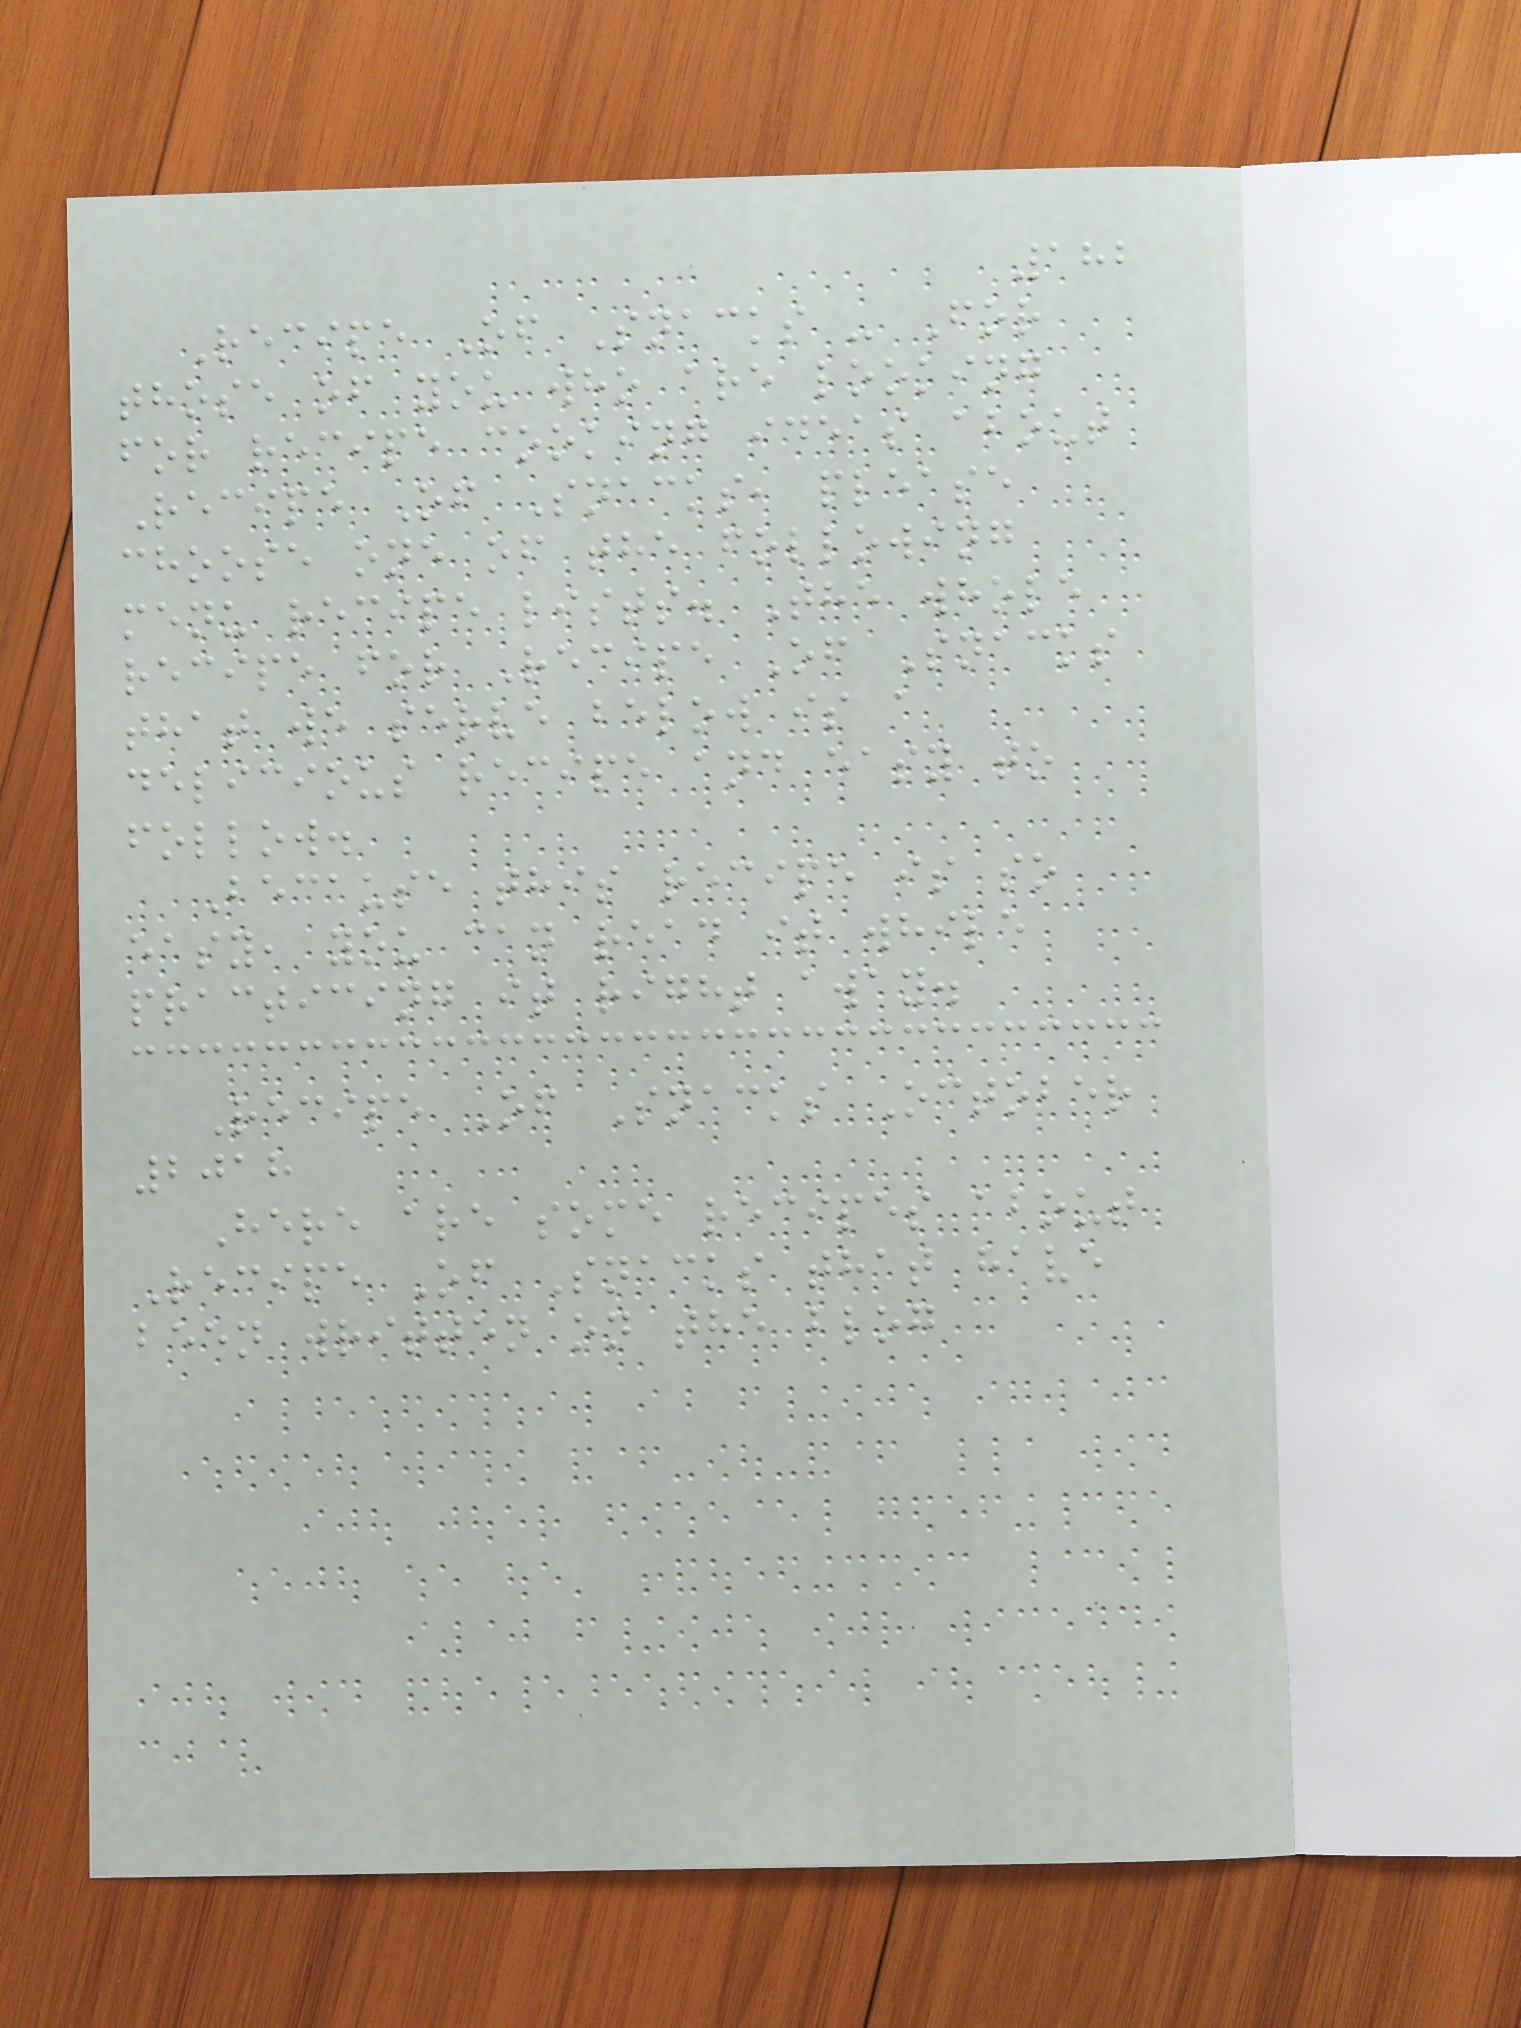182
Recipe Of Snacks - For
those of you who are looking
for recipe cooking ideas about
Recipe Of Snacks, please
choose one of the following
menu recipe lists. The whole
recipe for Recipe Of Snacks
that we serve below is a
delicious recipe and easy to
follow.
Because this recipe is so
easy, you can read it while
practicing it right away.
Recipe Of Snacks October
2018
Here are some recipes about
Recipe Of Snacks that have
been written on the blog
